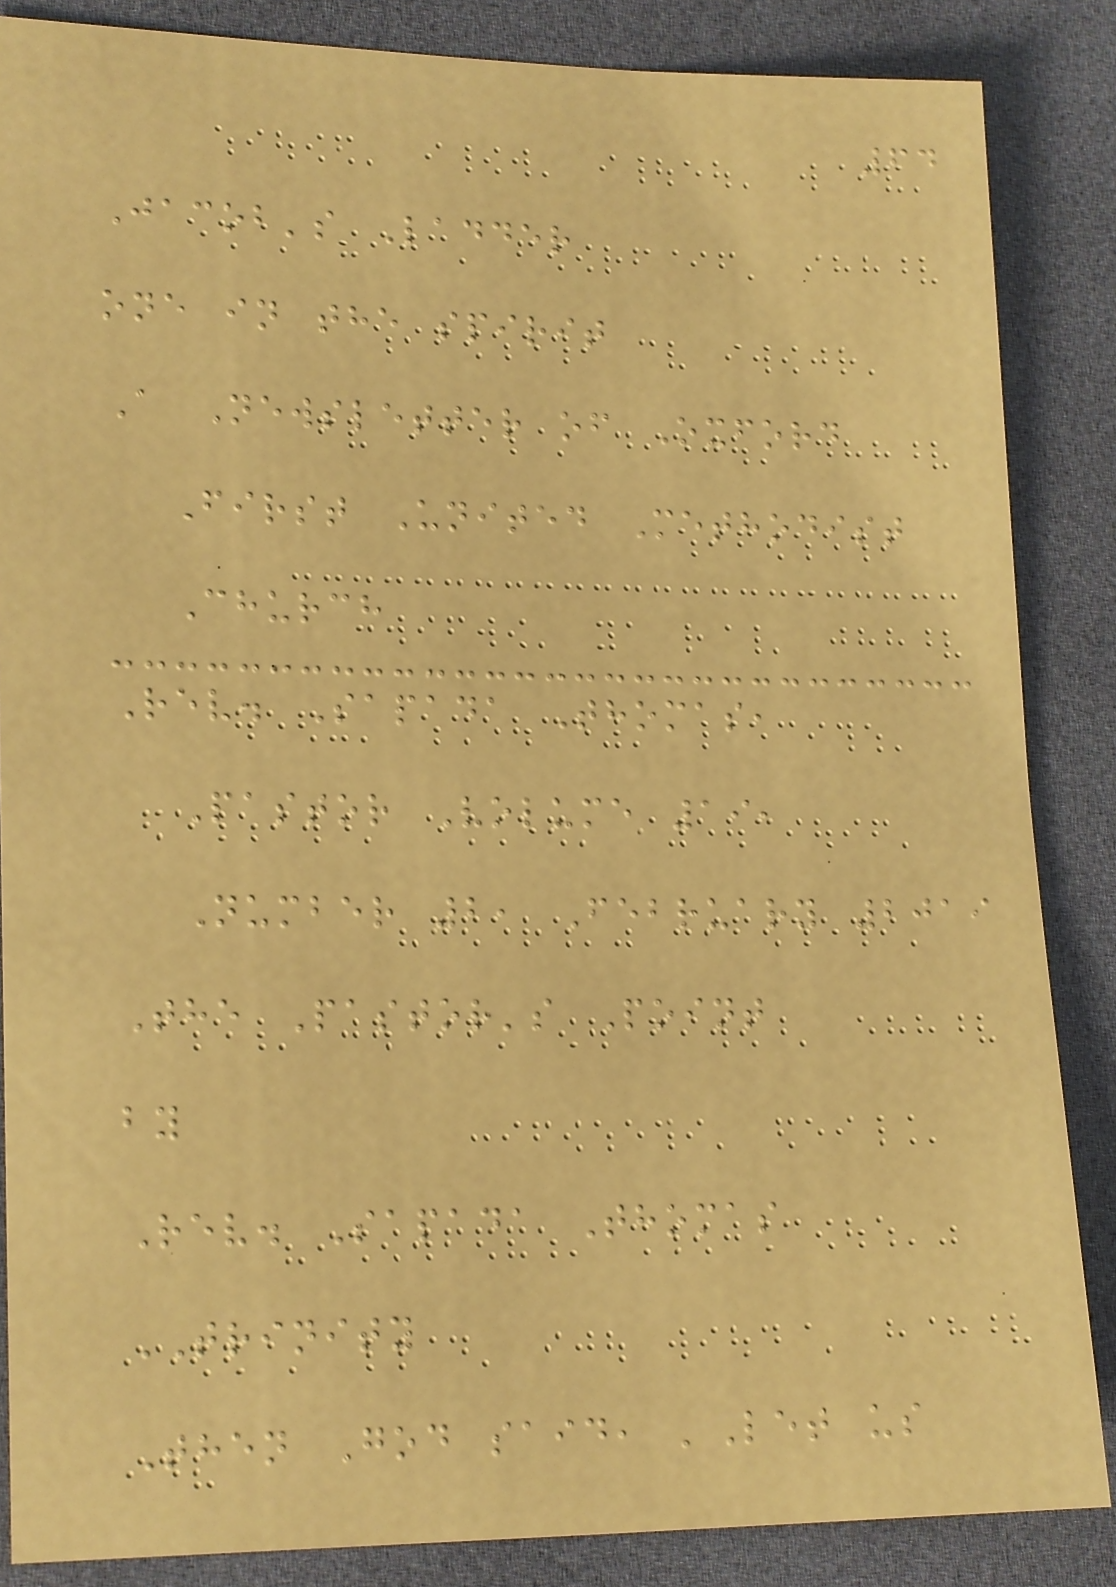64
Jacob's Ladder
one in the spirit
A Newsletter of Oxford
First United Methodist
Church
Rev. Sapada Thomas,
Pastor Volume 19,
Number 2, February 2019
The Pastor's Point
by
Rev. Sapada Thomas
TRINITY
Then God said, 'Let us
